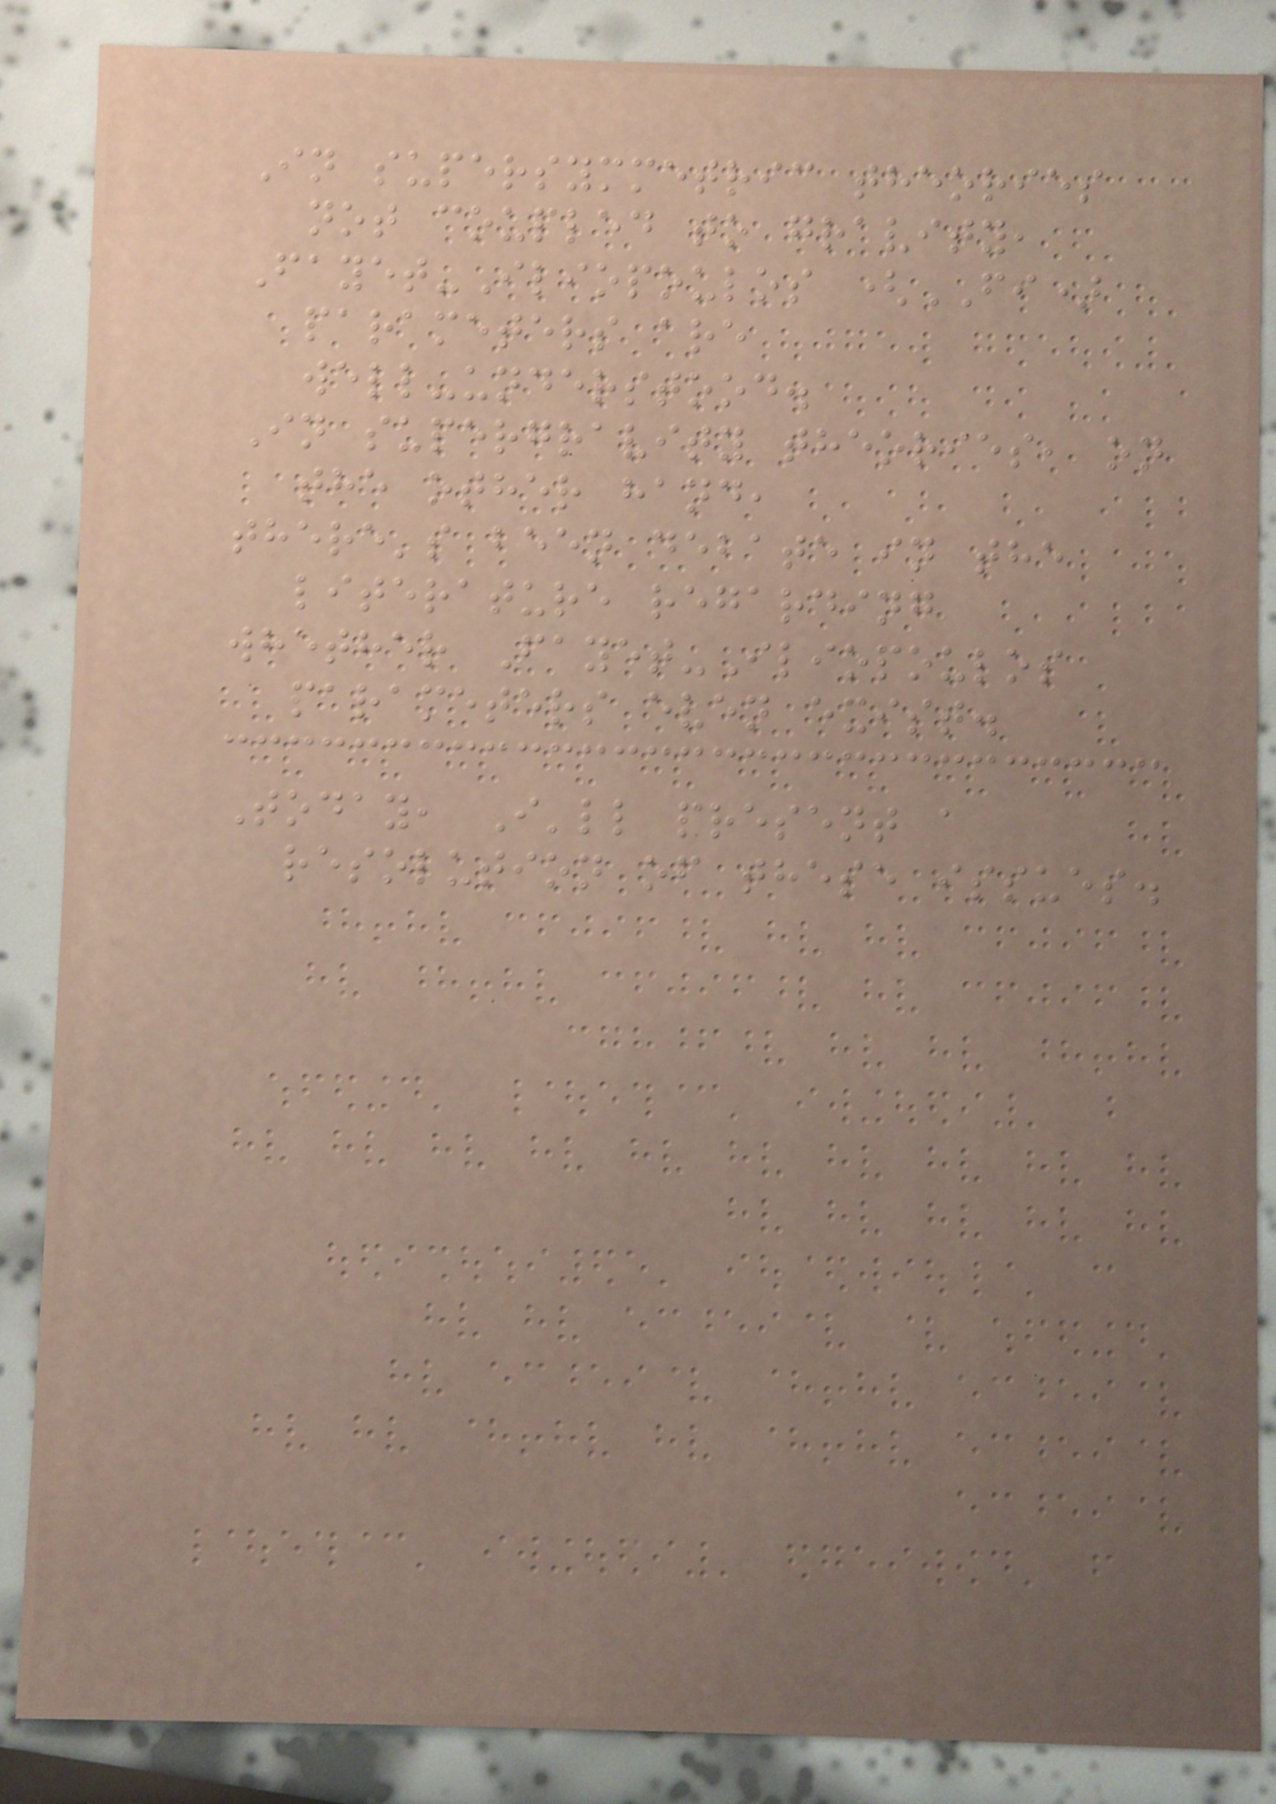In supersymmetric theories
not coupled to gravity,
Fayet-Iliopoulos (FI)
parameters are
well-understood.
In supergravity theories, on
the other hand,
there's been debate in the
literature regarding
whether Fayet-Iliopoulos
parameters even exist.
Today, I'll present a
resolution of these issues.
